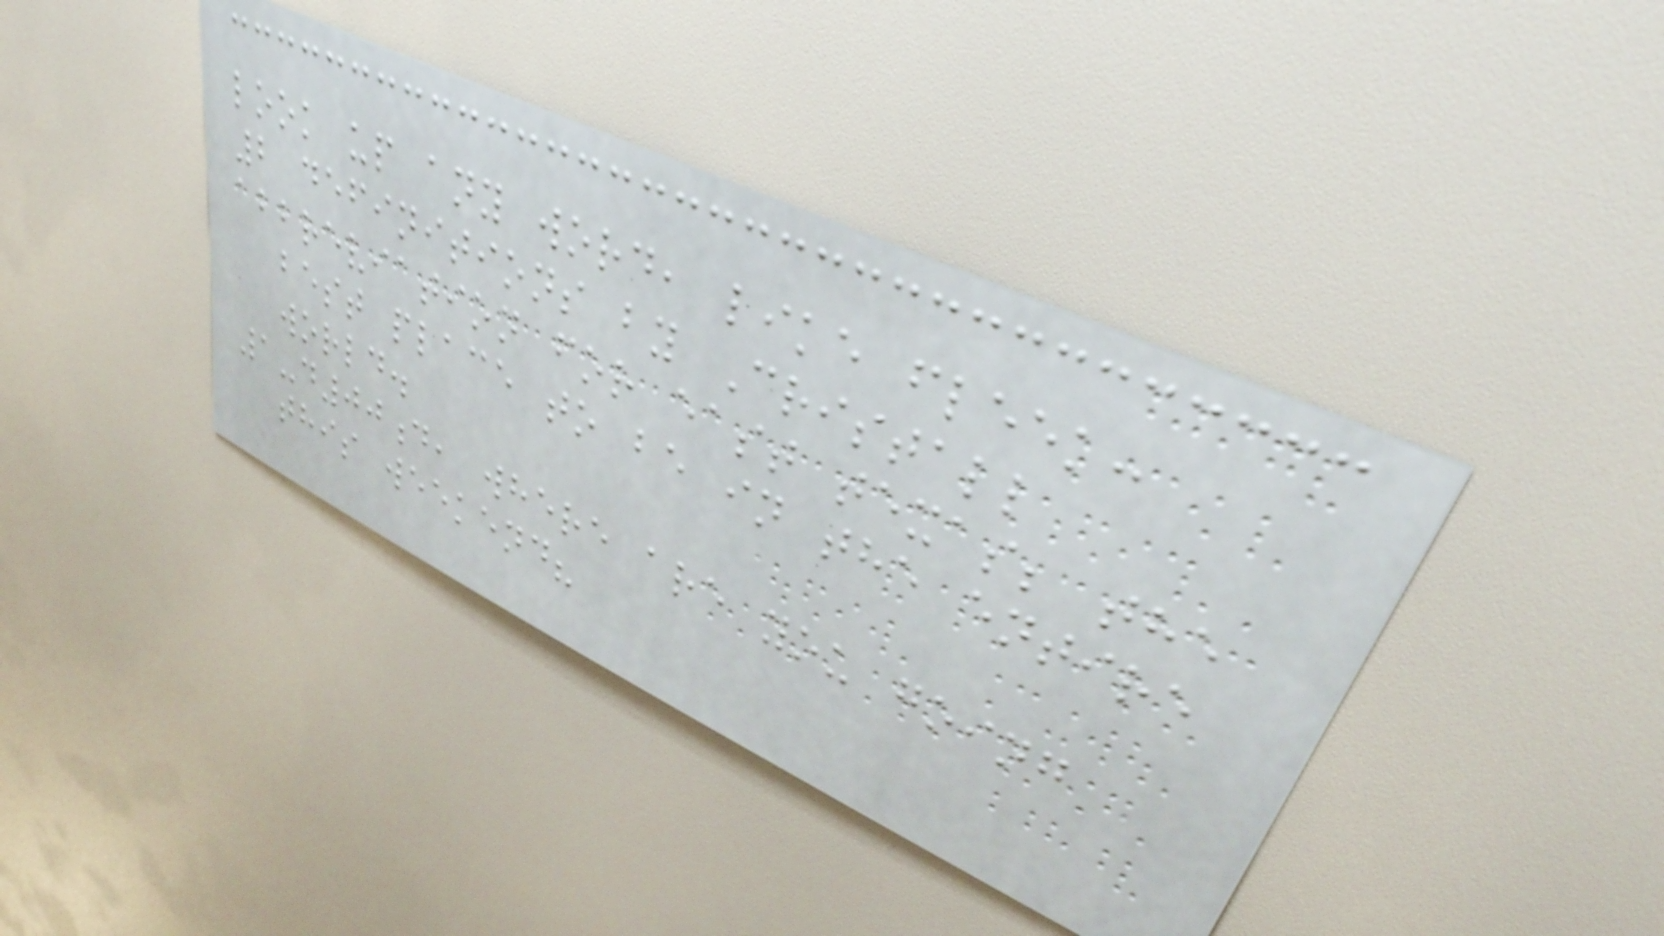look up any word, like fleek:
2 definitions by Cristall
abbreviation for east texas; the
best place to be in the entire
world.
1-d00d, where are you going
this weekend?
